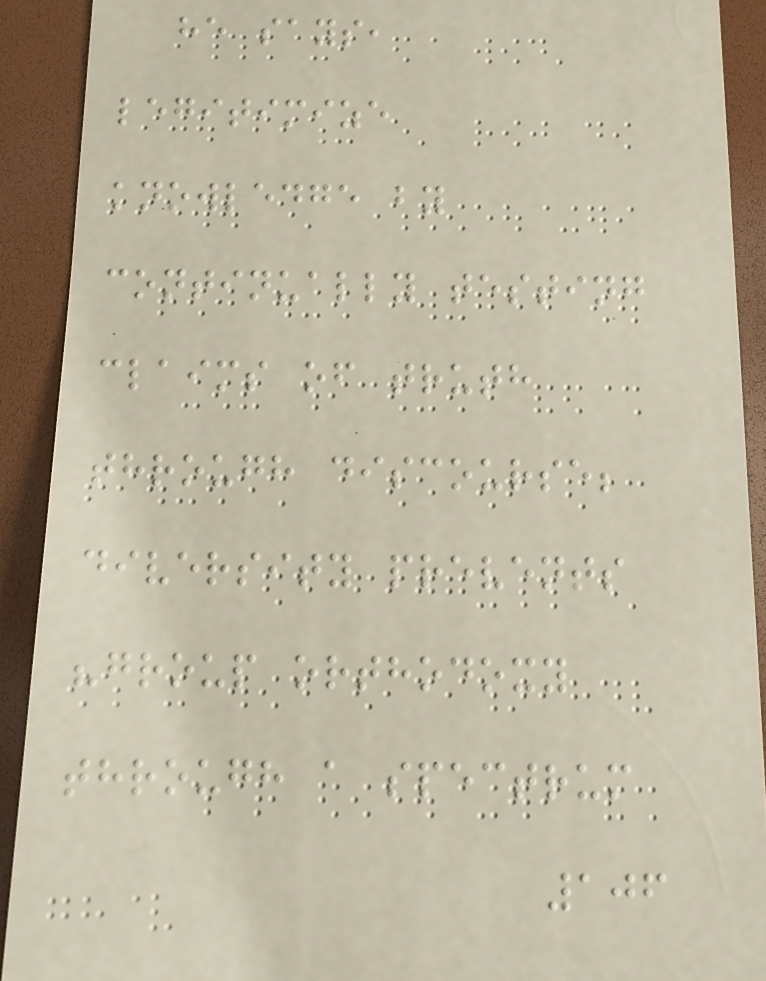he says,
legitimize
knowledge by
continually testing
claims of truth
through discourse;
diversity prevents
"group orthodoxy
through a spectrum
106
